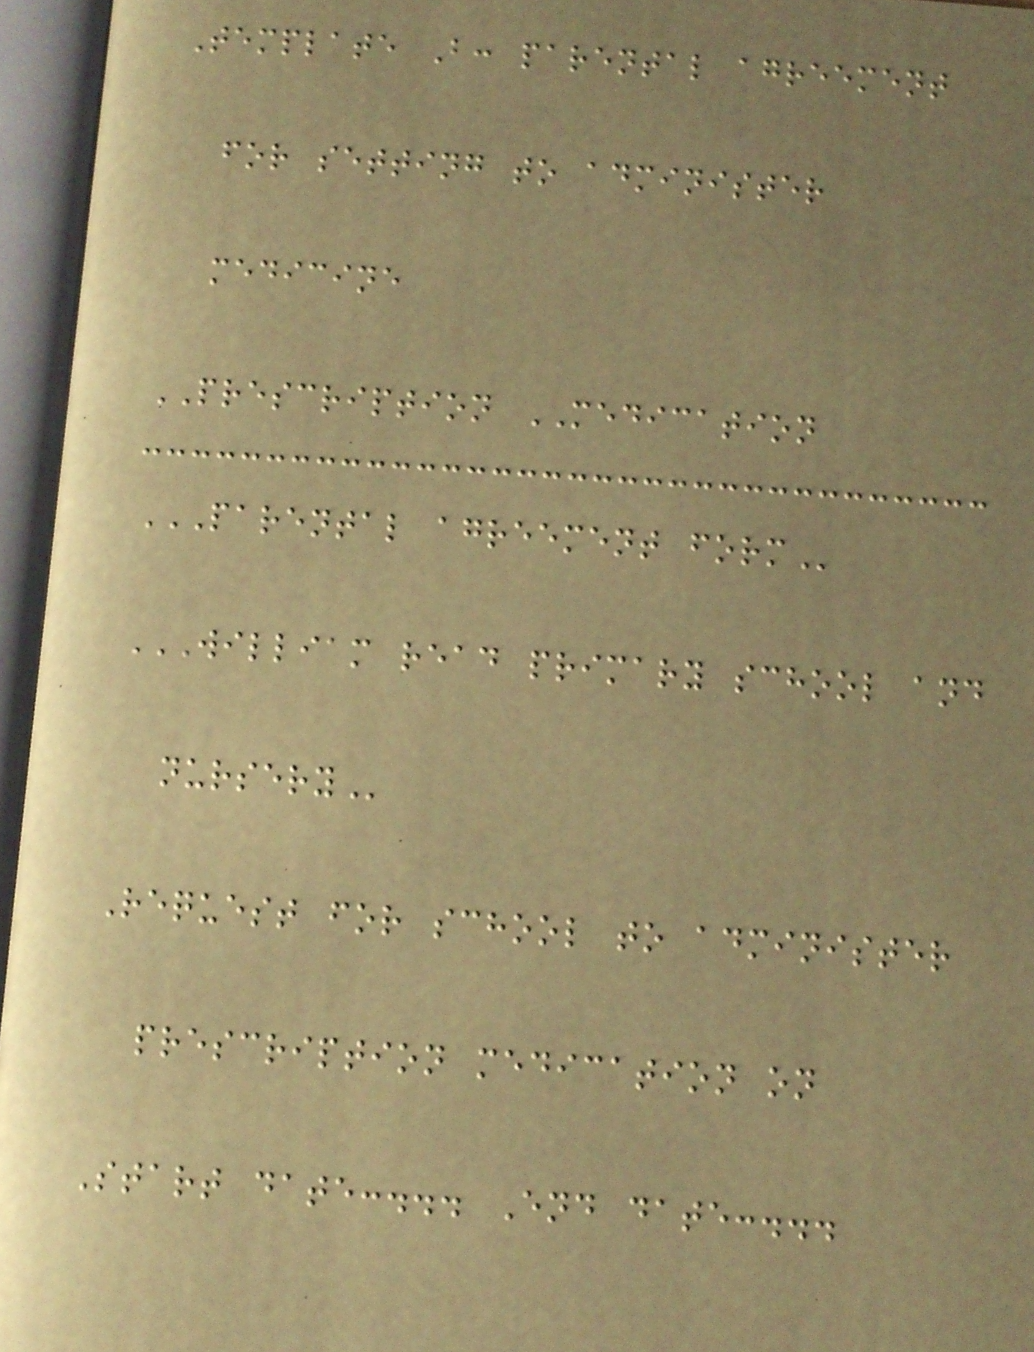Template B: parental agreement
for setting to administer
medicine
PRESCRIPTION MEDICATION
PARENTAL AGREEMENT FORM
WILLIAM READ PRIMARY SCHOOL AND
NURSERY
Request for school to administer
prescription medication on
Start date:... End date:...
